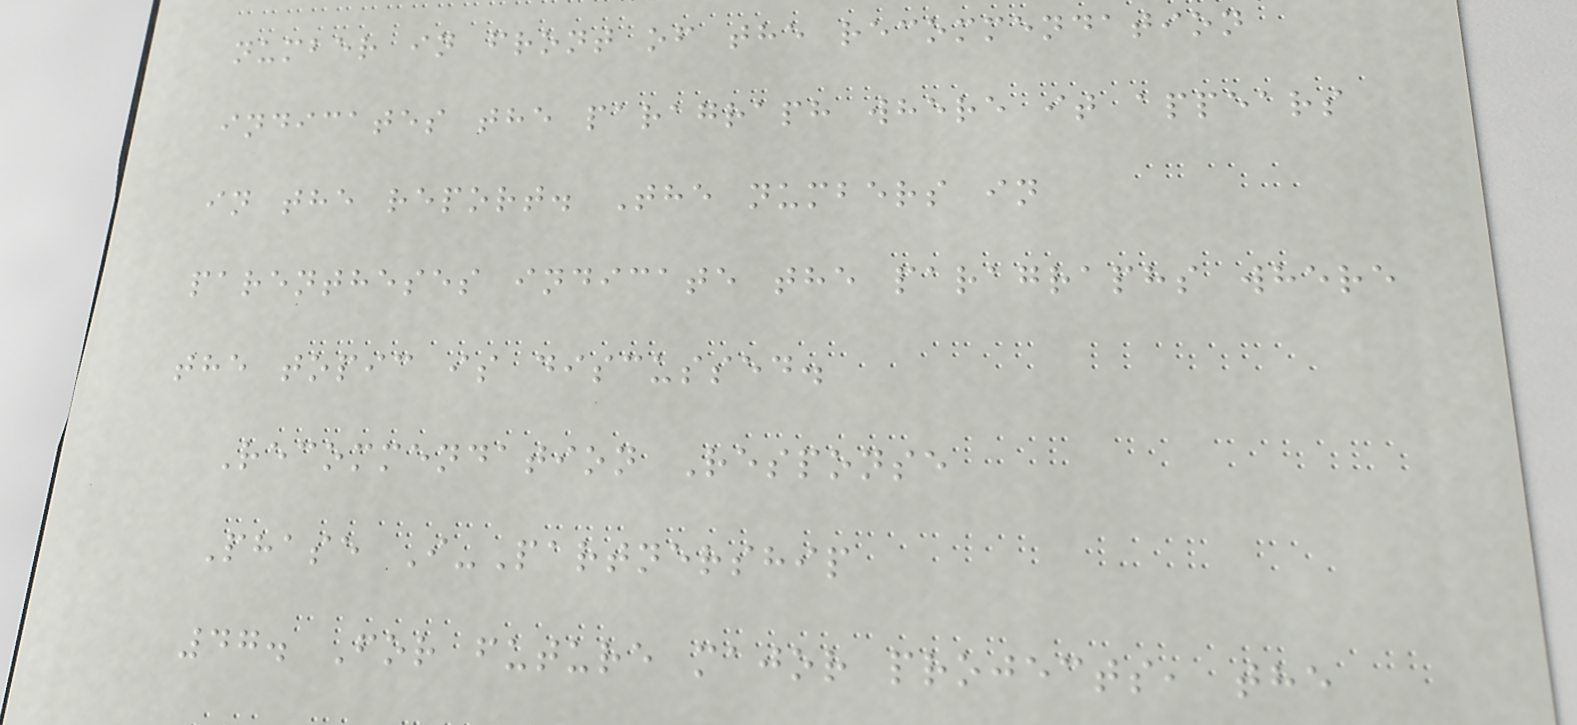number in front of the recommendation
indicates the paragraph where it appears
in the report. The numbers in
parentheses indicate the paragraphs where
the topic is discussed.
Recommendation Response
Phase I-Partnership
47. For future major projects, the
